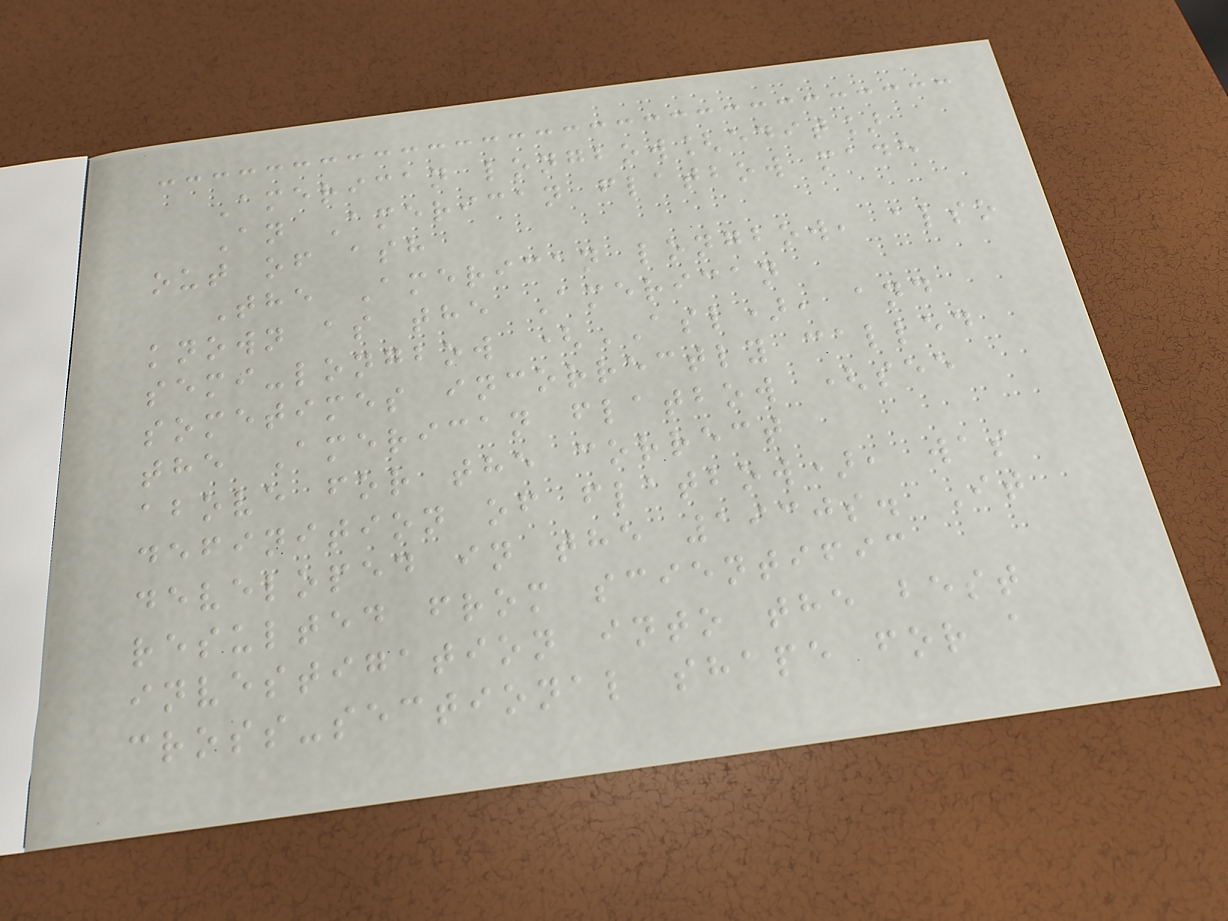American longbow[edit]
An American flatbow made
out of ash
The American longbow, also
known as the American
semi-longbow (ASL), and
sometimes incorrectly called
the American flatbow (see
above for the correct
definition of flatbow), was
developed in the 1930s. It
resulted from scientific
investigation into the best
cross-sectional shape for a
